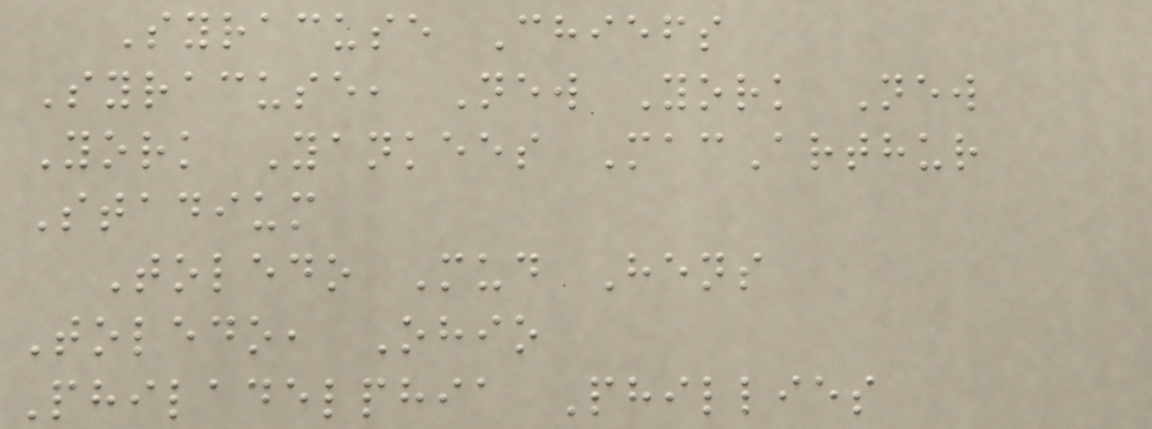Syracuse Chiefs
Syracuse, New York New
York Yankees MacArthur
Stadium
Toledo Mud Hens
Toledo, Ohio
Philadelphia Phillies
